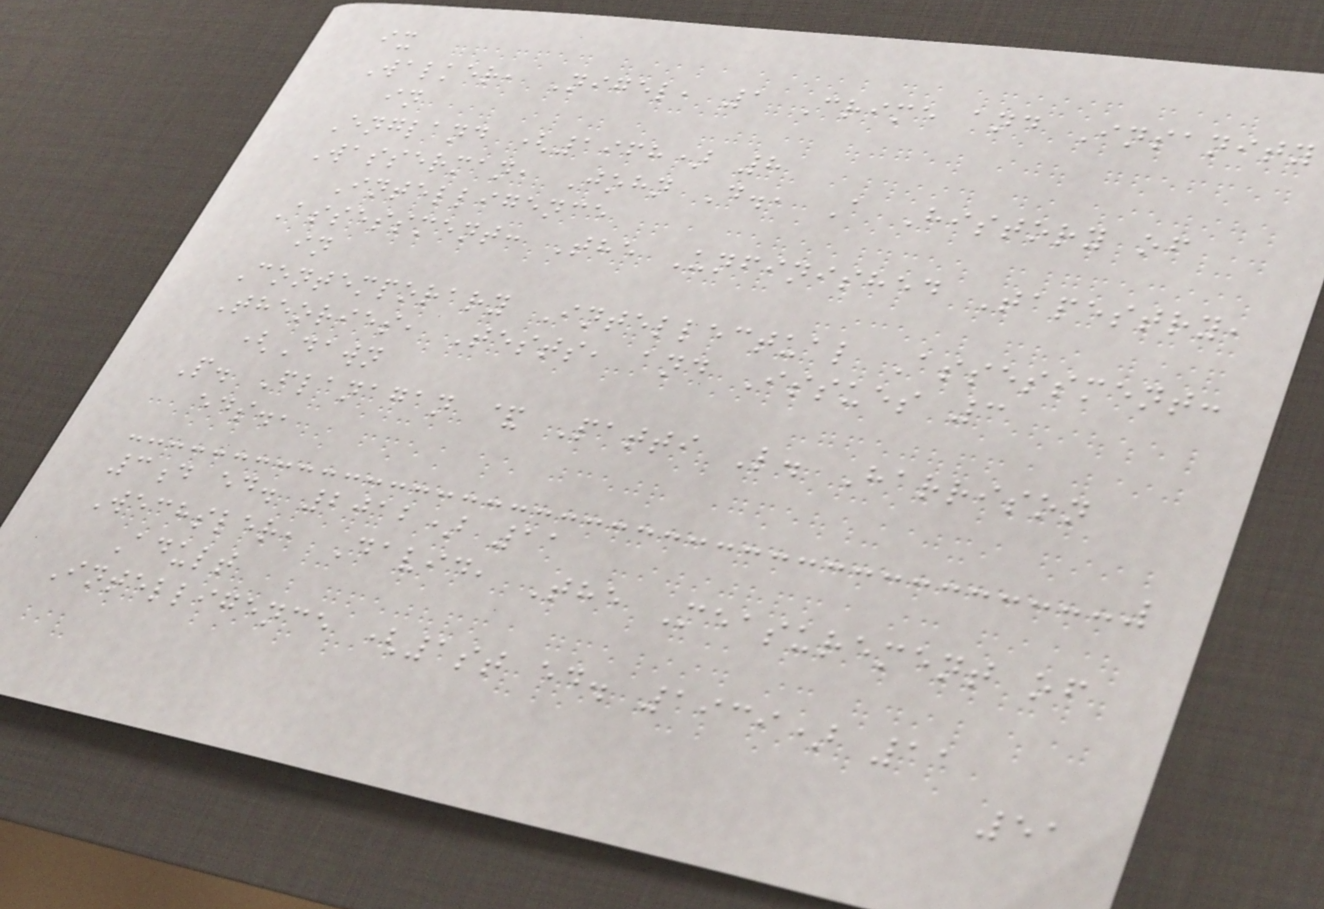ix
Walker, Nigel, 1 Crime and Insanity
in
England (1968) 8
Wasserman, John D., A History of
Intelligence
Assessment: The Unfinished Tapestry,
in
Contemporary Intellectual Assessment:
Theories, Tests, and Issues 3
(Dawn
P. Flanagan & Patti L. Harrison
eds.,
3d ed. 2012) 11
Wechsler, David, The Measurement of
Adult
Intelligence (1st ed. 1939) 11
51
